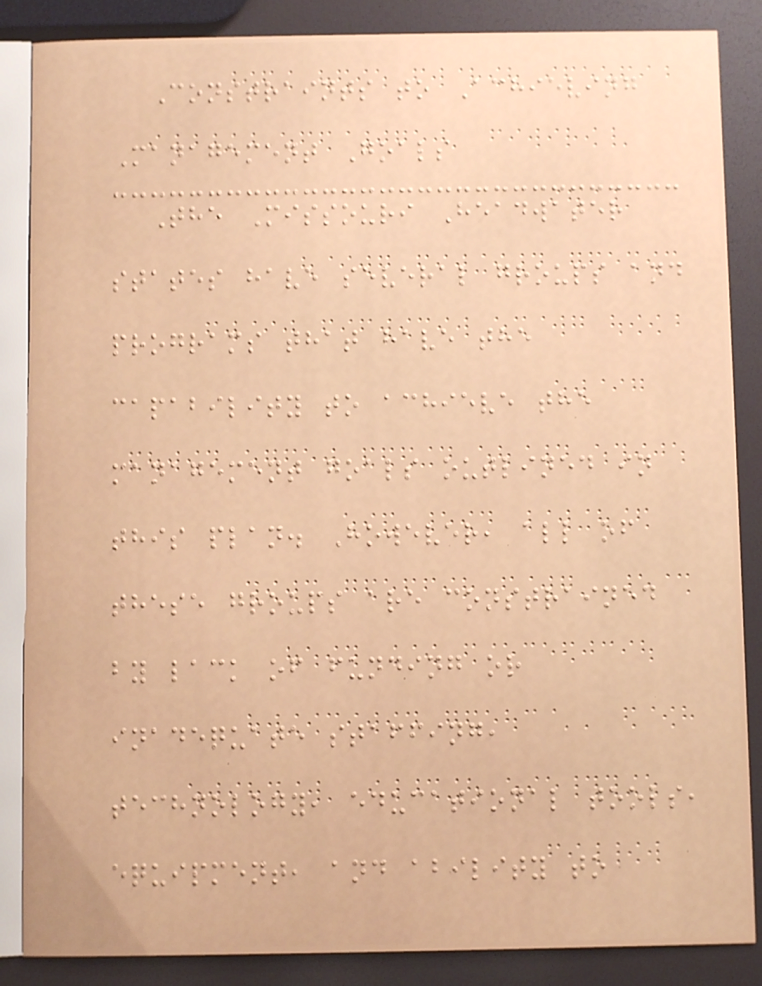Constraints to Achieving
Management Goals
The Missouri Headwater
states have several groups and
programs that have the
capability to achieve the
management goals outlined in
this plan. However, all of
these groups are constrained
by lack of funding or
inadequate staffing,
technology, educational tools,
equipment, and ability to
